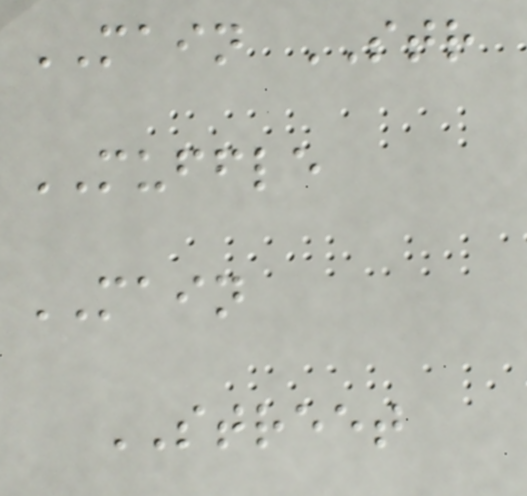MAIN STR
MUFFLE
MAIN
STREET
